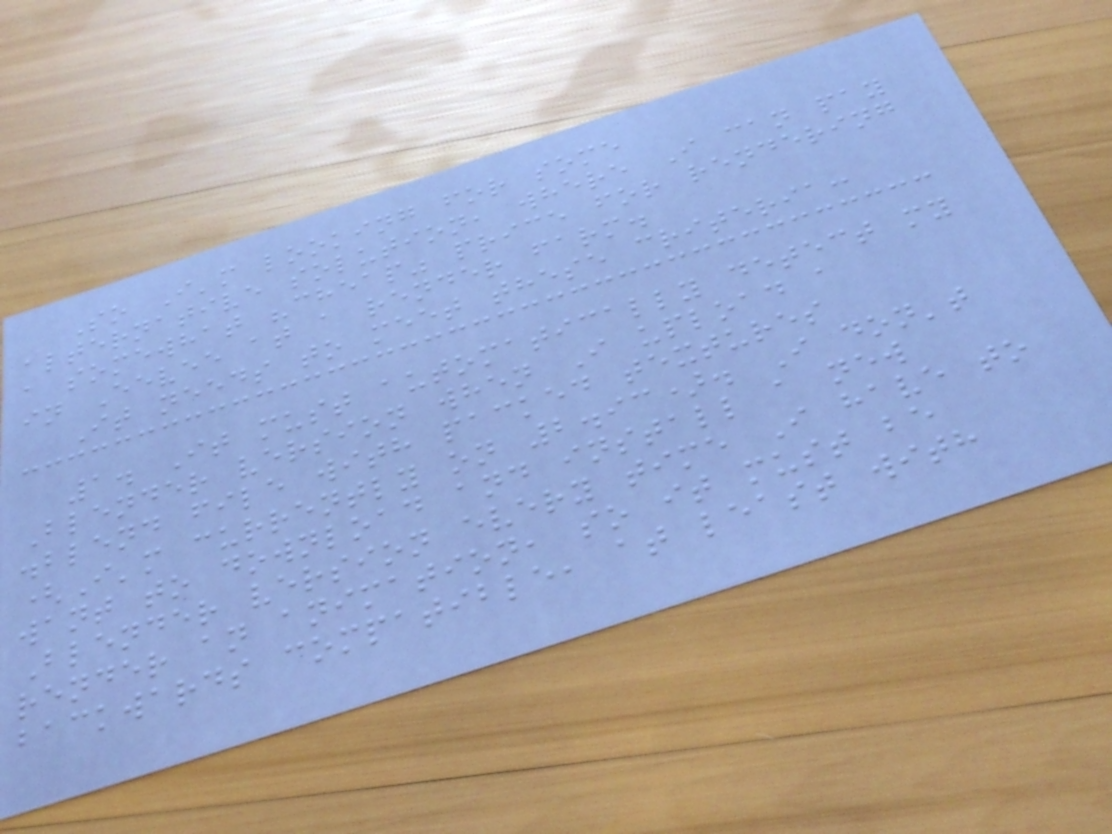So I'm looking for some
alternative solution, where I can pay
a somewhat "cheap" price for rendering
in Eevee at a render farm.
It needs to meet these criteria:
1. It must automatically detect my
Blender version when I upload a
.blend file with packed textures
(I'm currently on 2.93). I don't
want to download and install a new
Blender version every time I have to
render an animation, so it must be
backwards compatible, at least with
